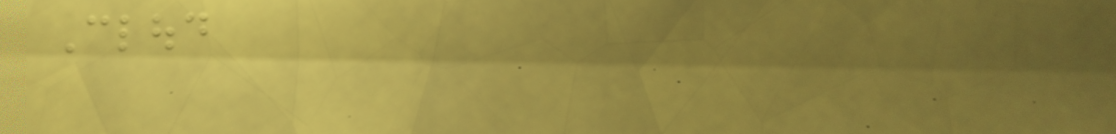Cloud
